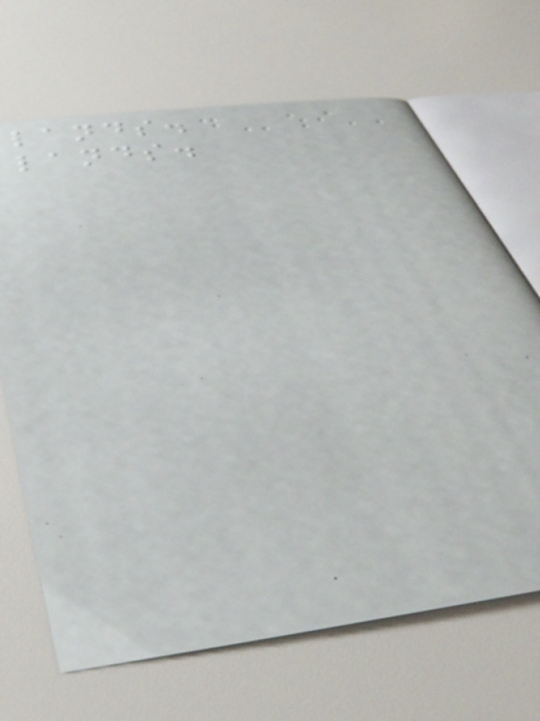lands.
lands.
